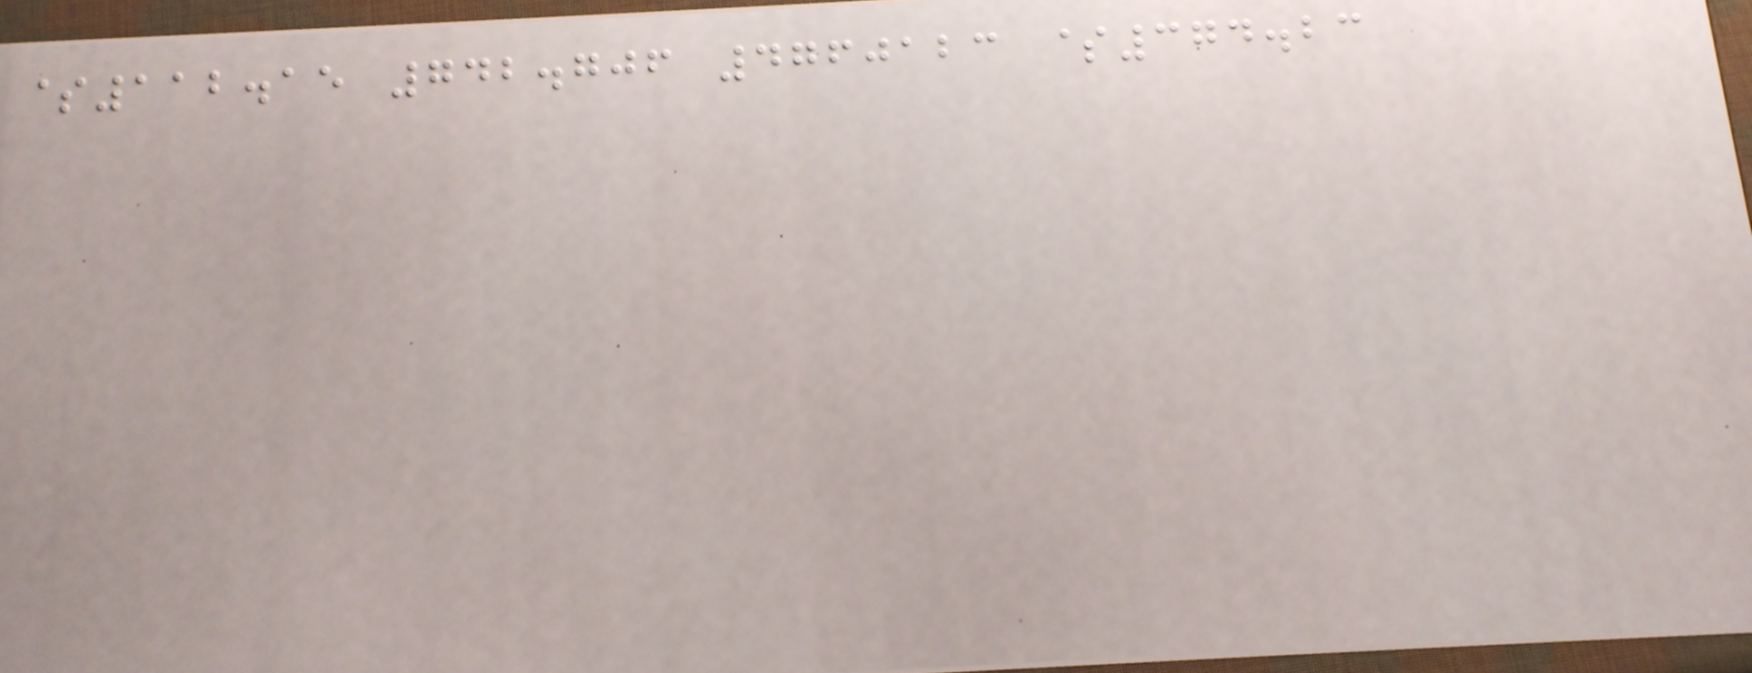$112.15 742.706 4760123 $374.23
